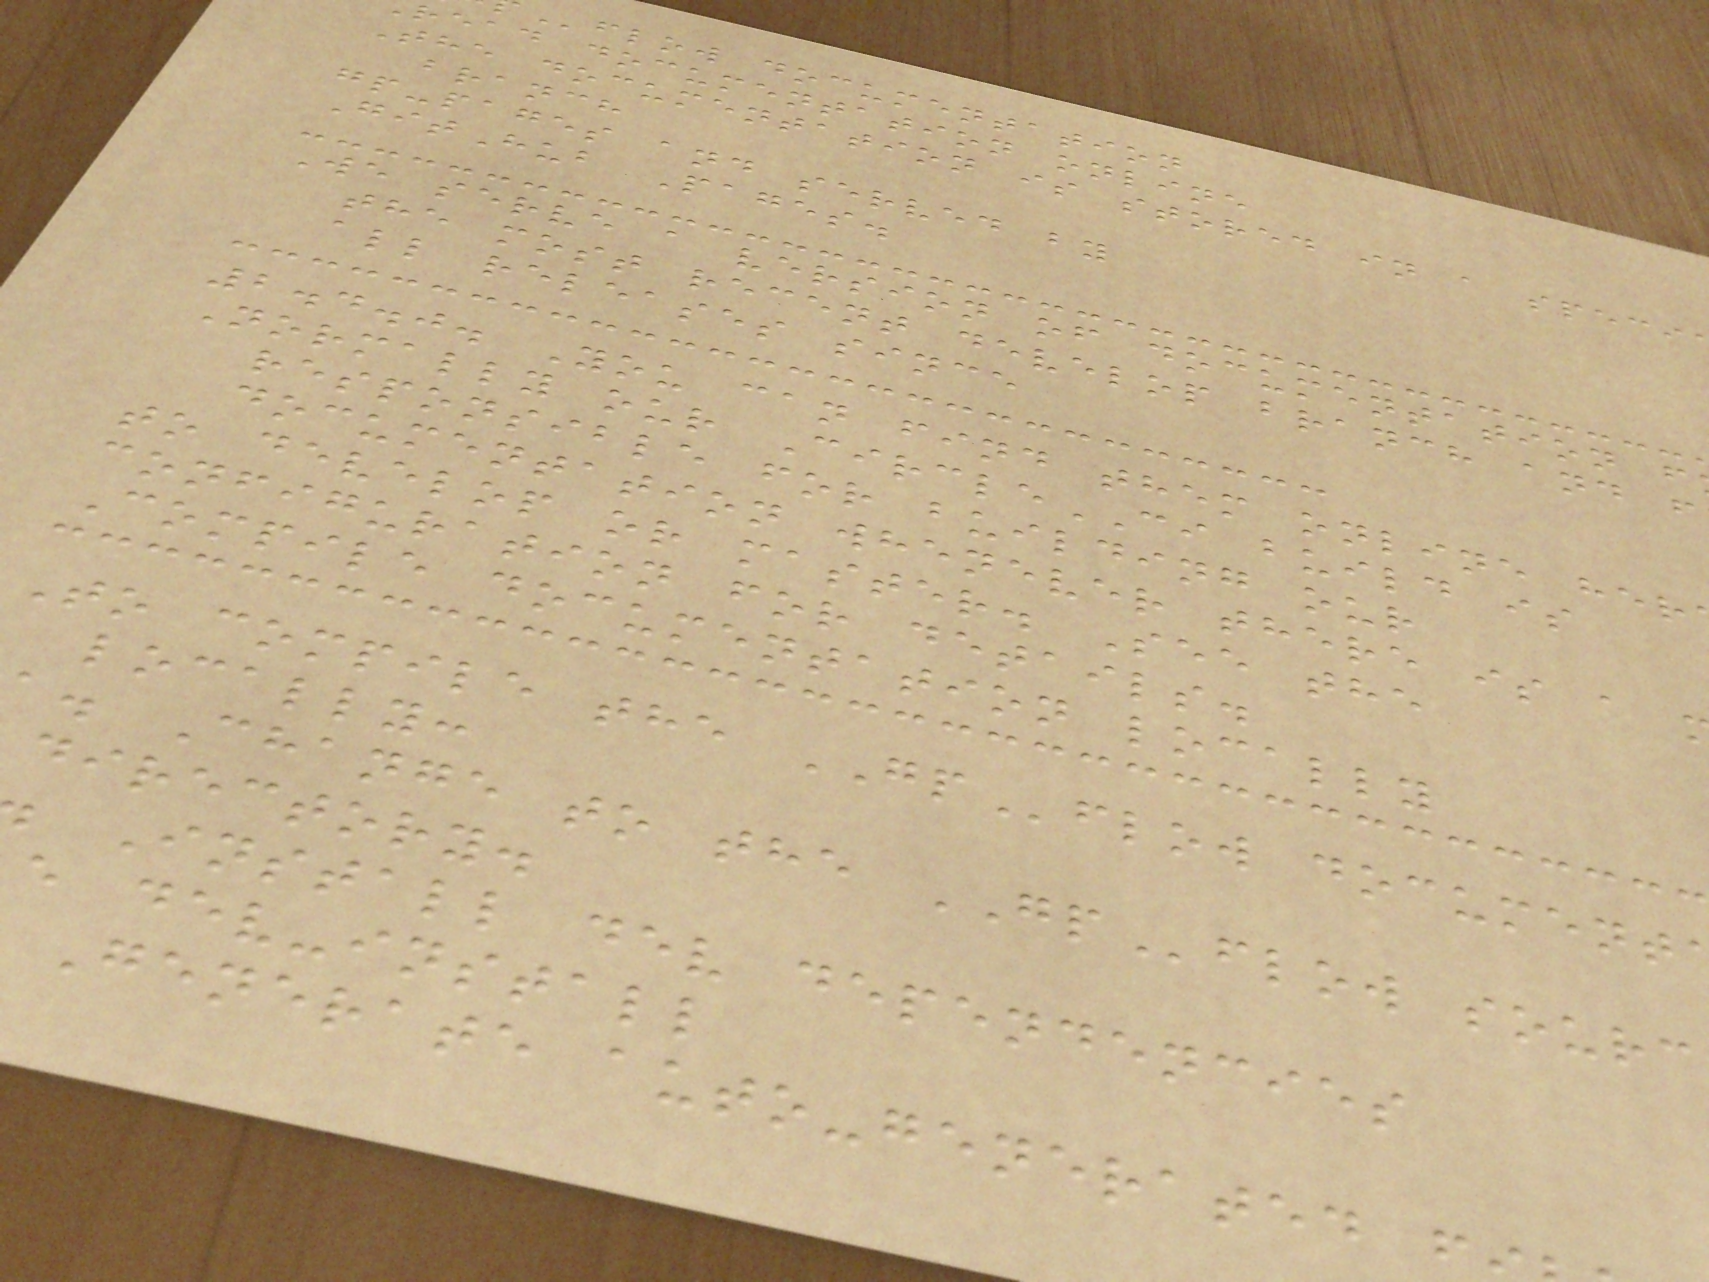flow documentation
read documentation online
The documentation is stored in a speci
branch
gp-pages and served by
GitHub Pages.
We serve a version of documentation f
the most recent develop branch and f
all releases since
2.4.0. You can find them online her
Normally our CircleCI build is
responsible for building our
documentation whenever there is a
to develop or master. See the
configuration for details.
Compile documentation locally
To compile the GPflow document
locally:
a. Change to the GPflow sourc
directory.
Install dev dependencies
e dev-install
Generate auto-generated
